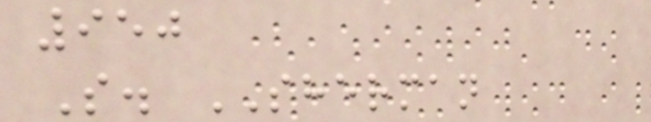950
S. SHERMAN
